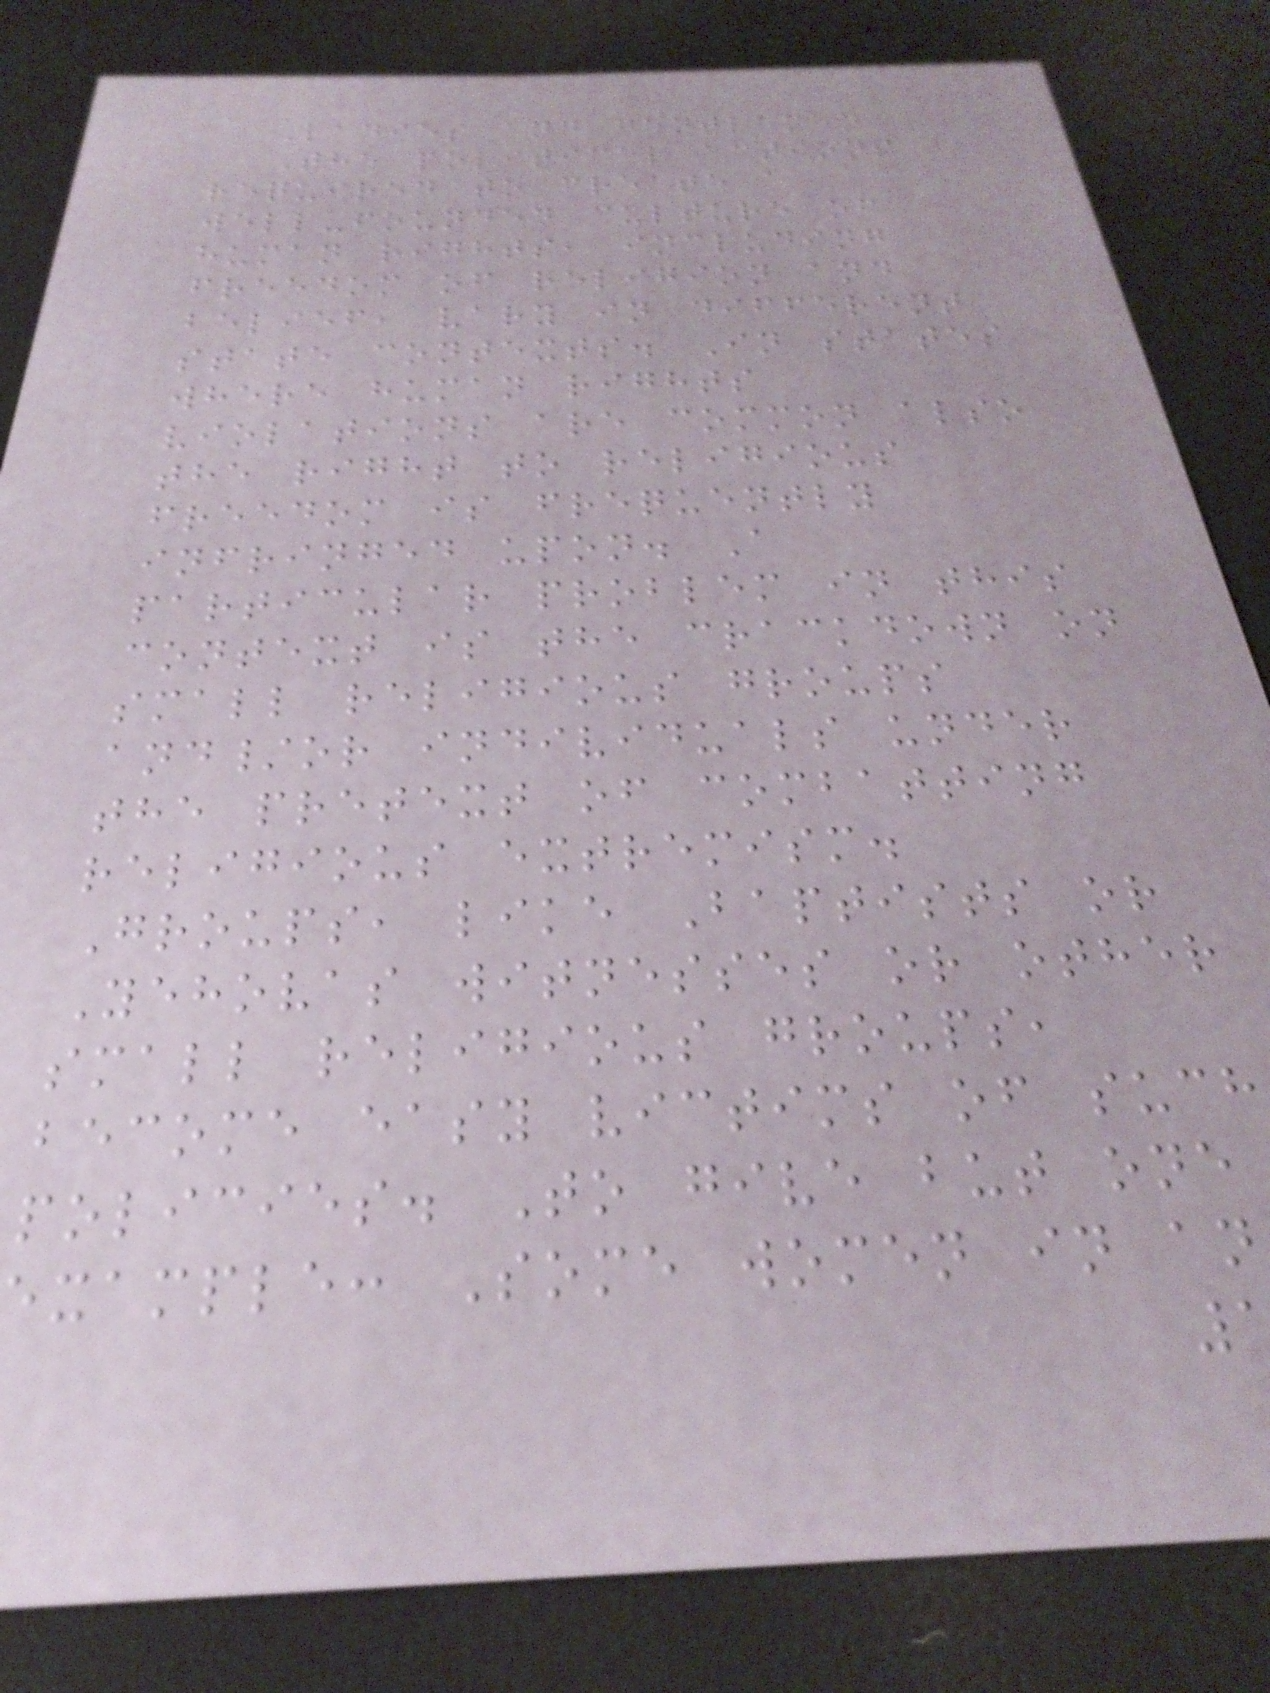Ladies and gentlemen
The political actions
required to create a
well-founded culture of
human rights, including
freedom of religion and
belief, vary in different
state contexts. In states
where human rights
violations are common also
the right to religious
freedom is frequently
infringed upon. A
particular problem in this
context is the crackdown on
small religious groups
and/or individuals under
the pretext of combatting
religious extremism.
Groups, like Baptists or
Yehovas witnesses or other
small religious groups,
become easy victims of such
policies. To give but one
xample: Some women in an
